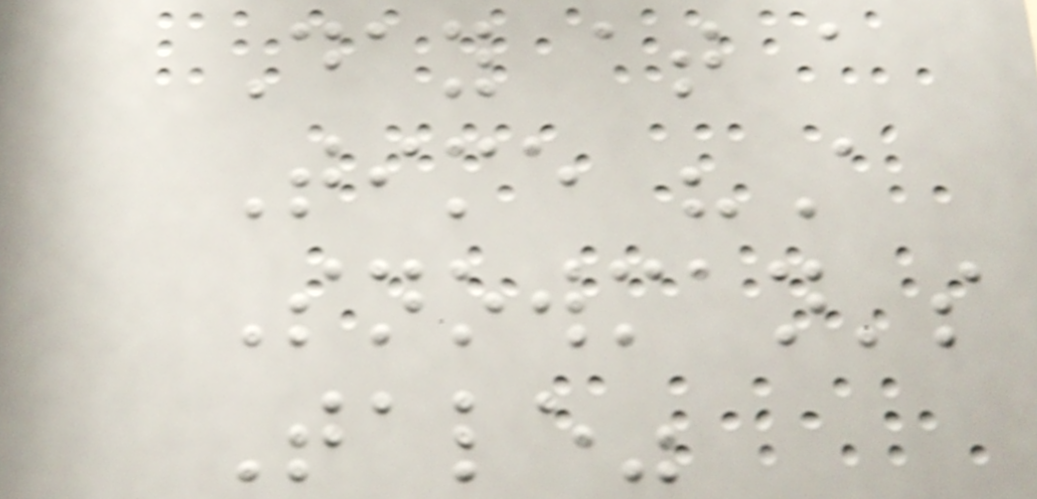Day at a
Time "A
Snowman's
Tale"
